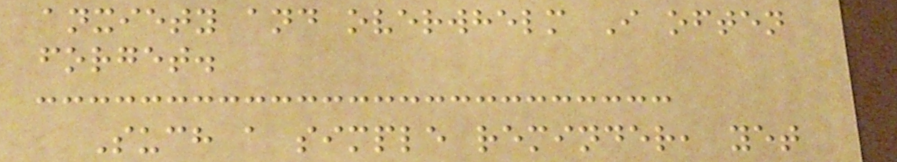anxiety and overwhelm I often
forget.
Such a simple reminder, yet
